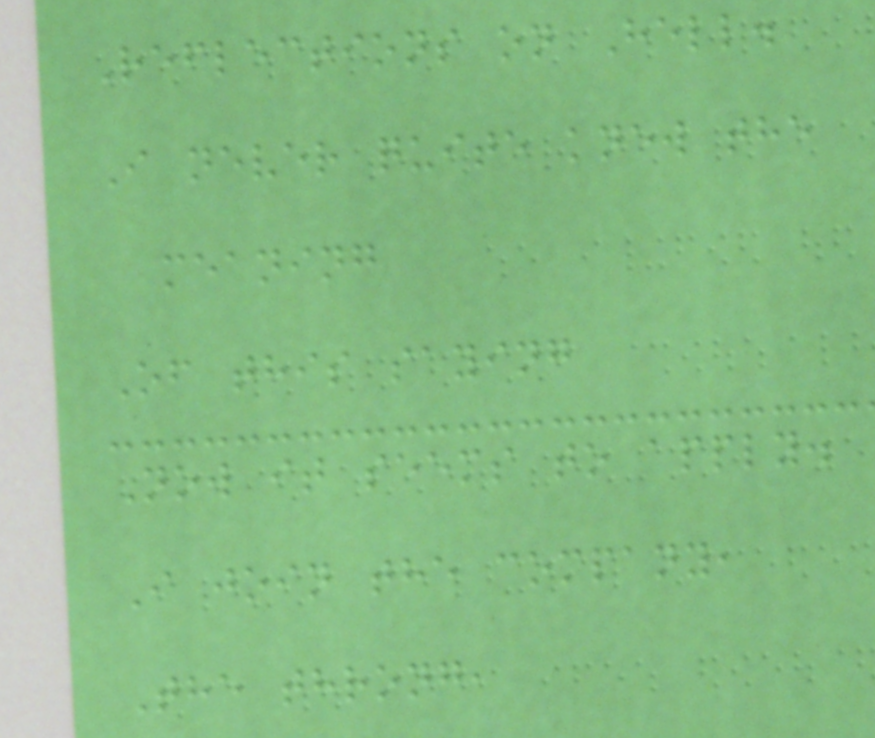Reflections on Hell.
I never quite knew the
meaning
Of this saying
Now it seems to apply.
I join the company,
The throng,
